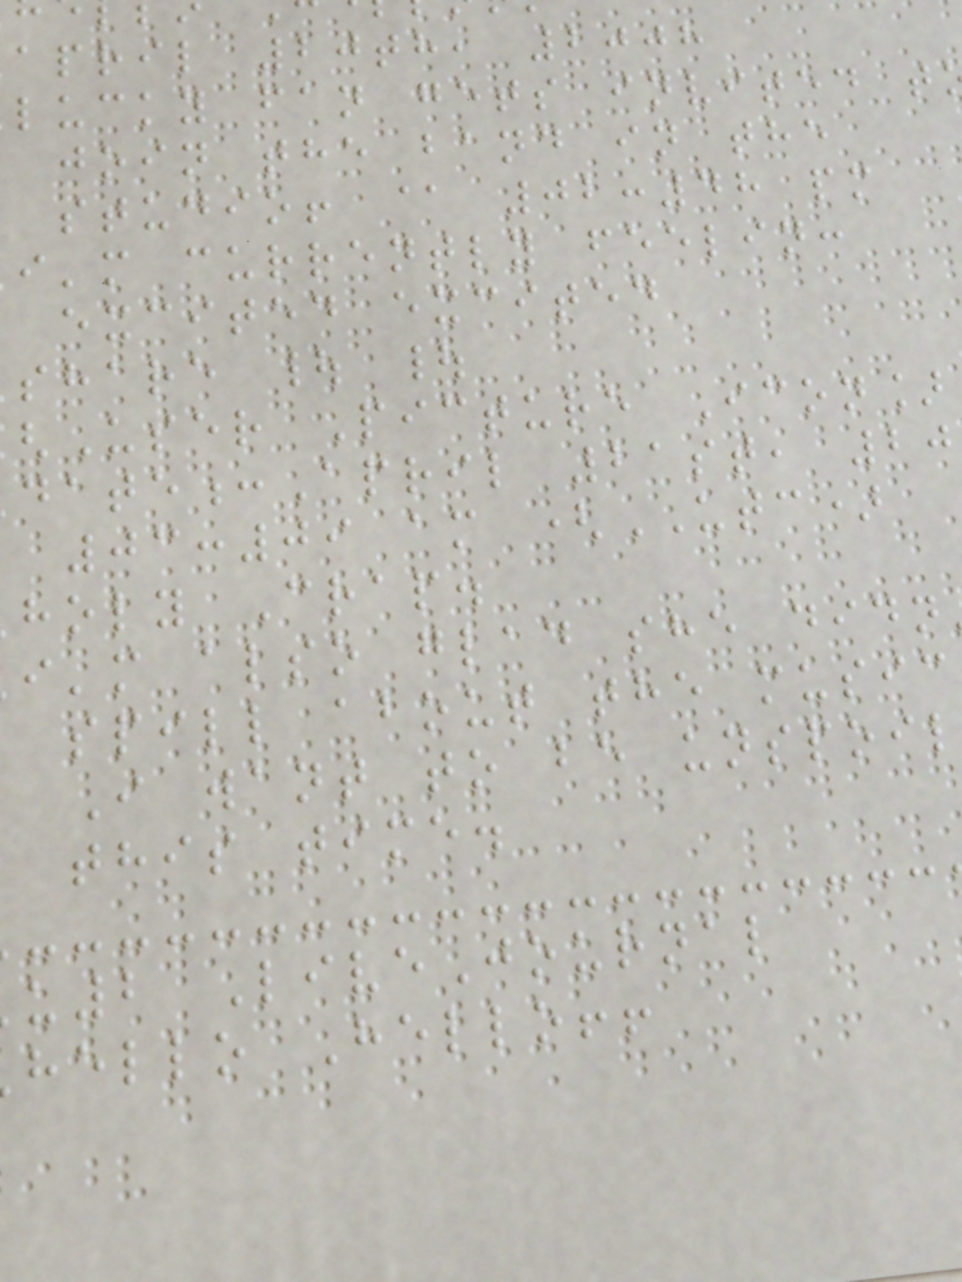april 20th, 2008
lucky fan gets invited t
join the band in the
studio! @ 02:48 pm
i'm currently feelin:
excited excited
share | |
User Picture Icon]
ate:April 21st, 20
03:09 am (UTC)
holy Crap.
i'm also glad she didn
spill about the music
I want to be unspoil
this time.
u2 LiveJournal
hello Hello!!
